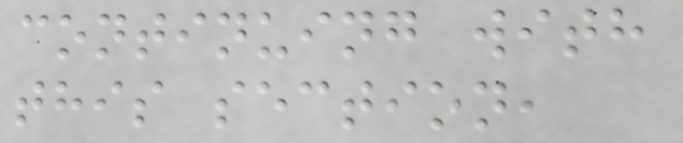continuing with
this section,
